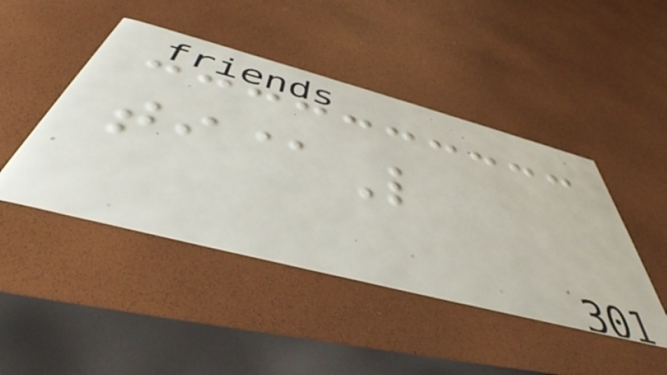ti@L
